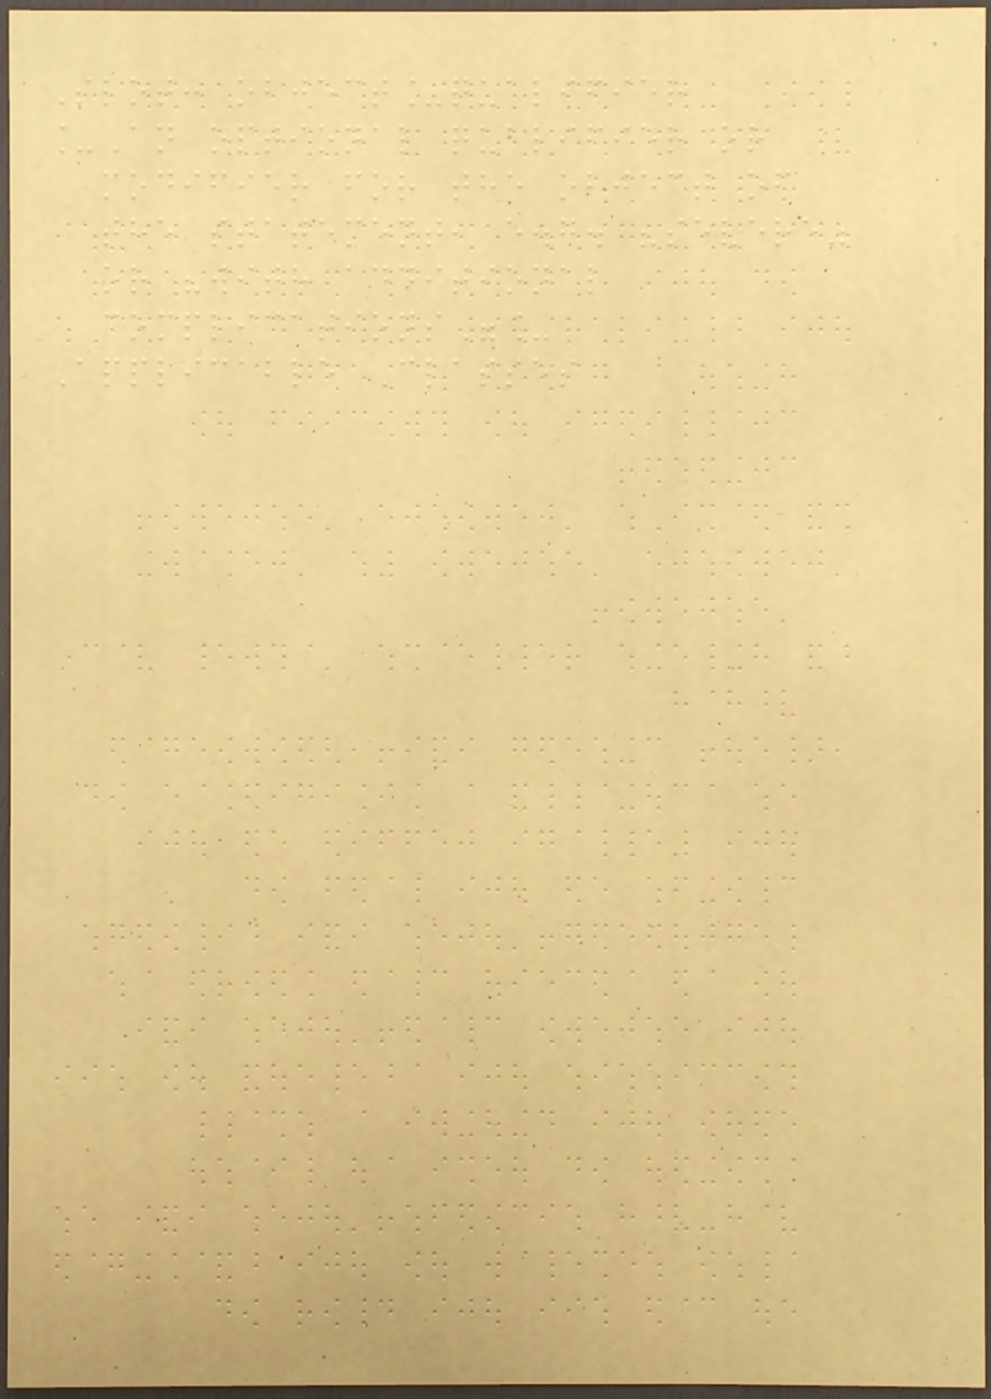Slot: object_qualifier
_An optional qualifier or
modifier for the object of
the statement, e.g. "severe"
or "with additional
complications"_
Applicable Classes
